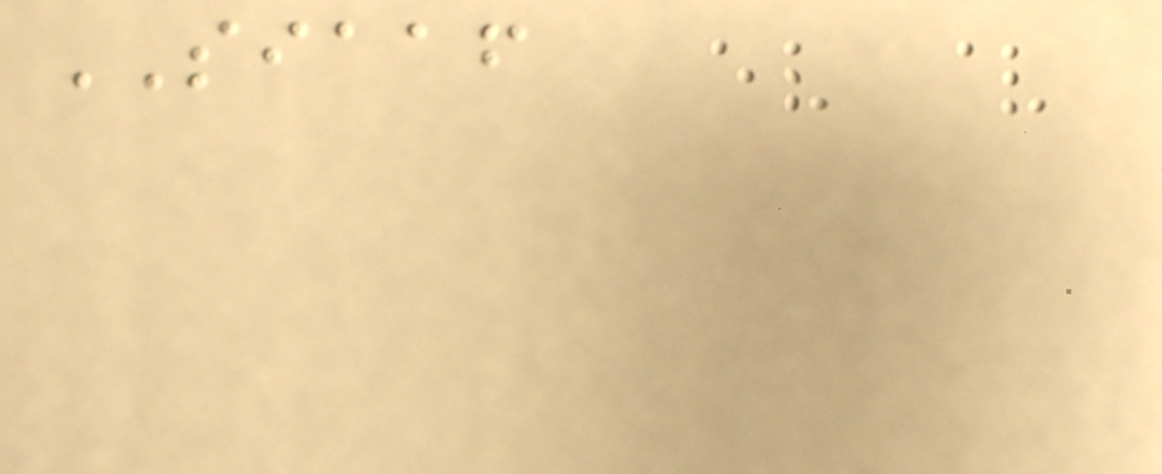SIAAF
